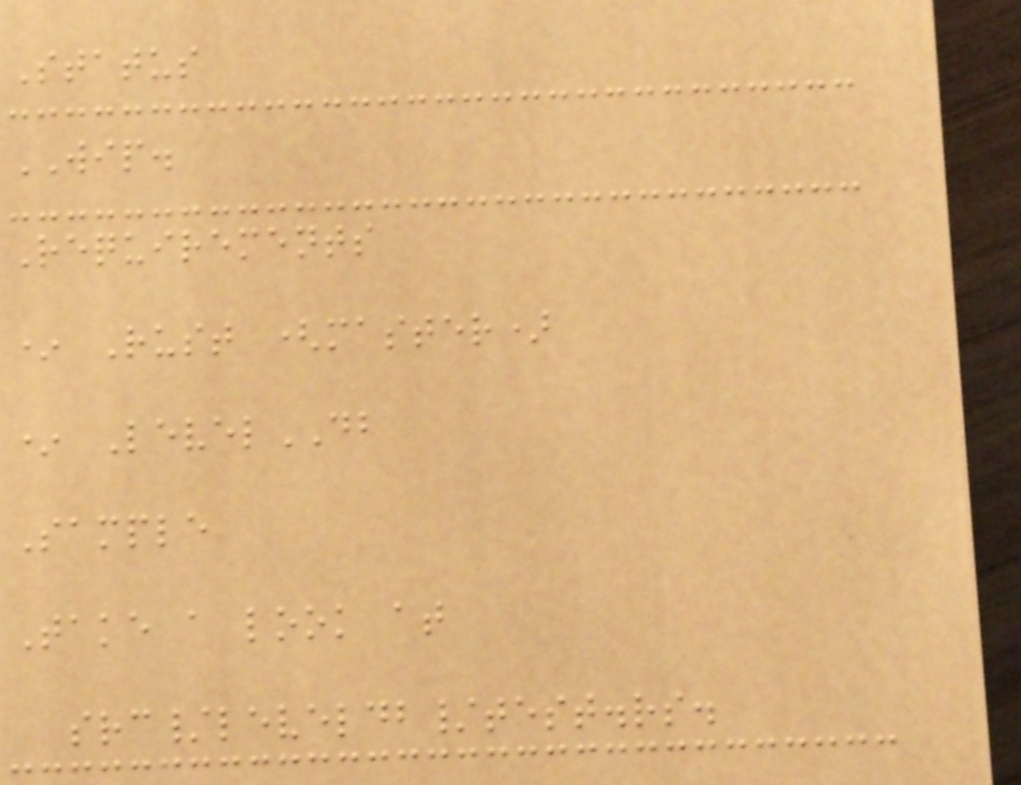Status
WIP.
Requirements
* Rust (master)
* LevelDB
Sample
Take a look at
src/leveldb/test.rs.
